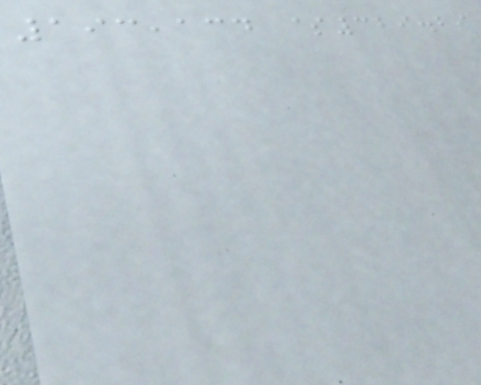193,134 $329.29
